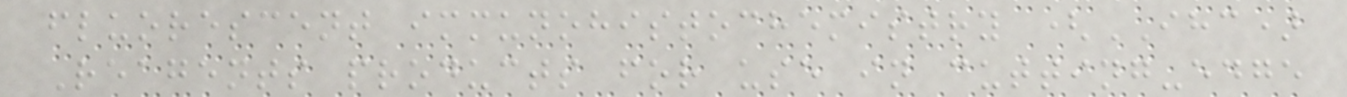fluorescent immunohistochemistry (IHC)
Reagents products for use in cutting-edge
